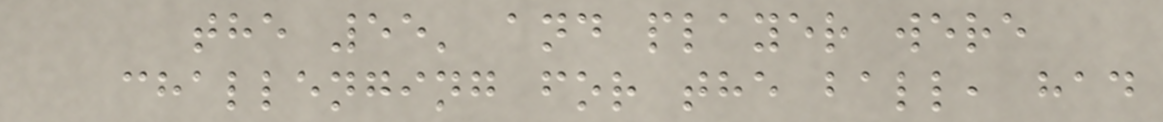the 55' and player were
challenging for the ball, had
